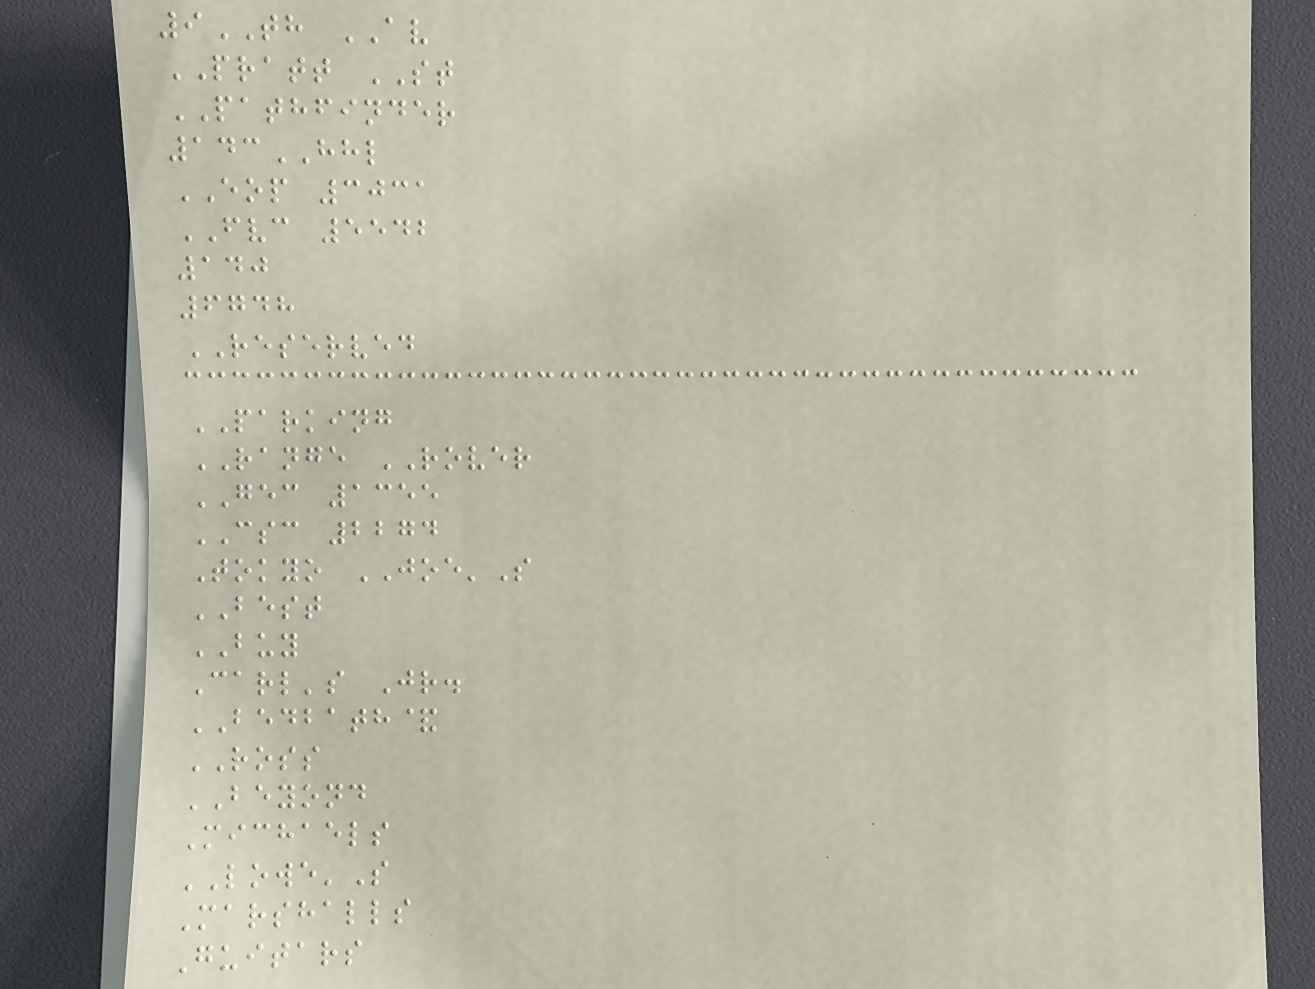9TH AV
PRATT ST
PATHFINDER
143HHL
EOP 3031
FVC 5542
140
6748
RESERVED
PARKING
RANGE ROVER
GEC 1355
CSC 2274
Tokyo JOE'S
BEST
BUY
Carl's Jr.
BEDBATH&
ROSS
BEYOND
Michaels
LOWE'S
Marshalls
Guitars
